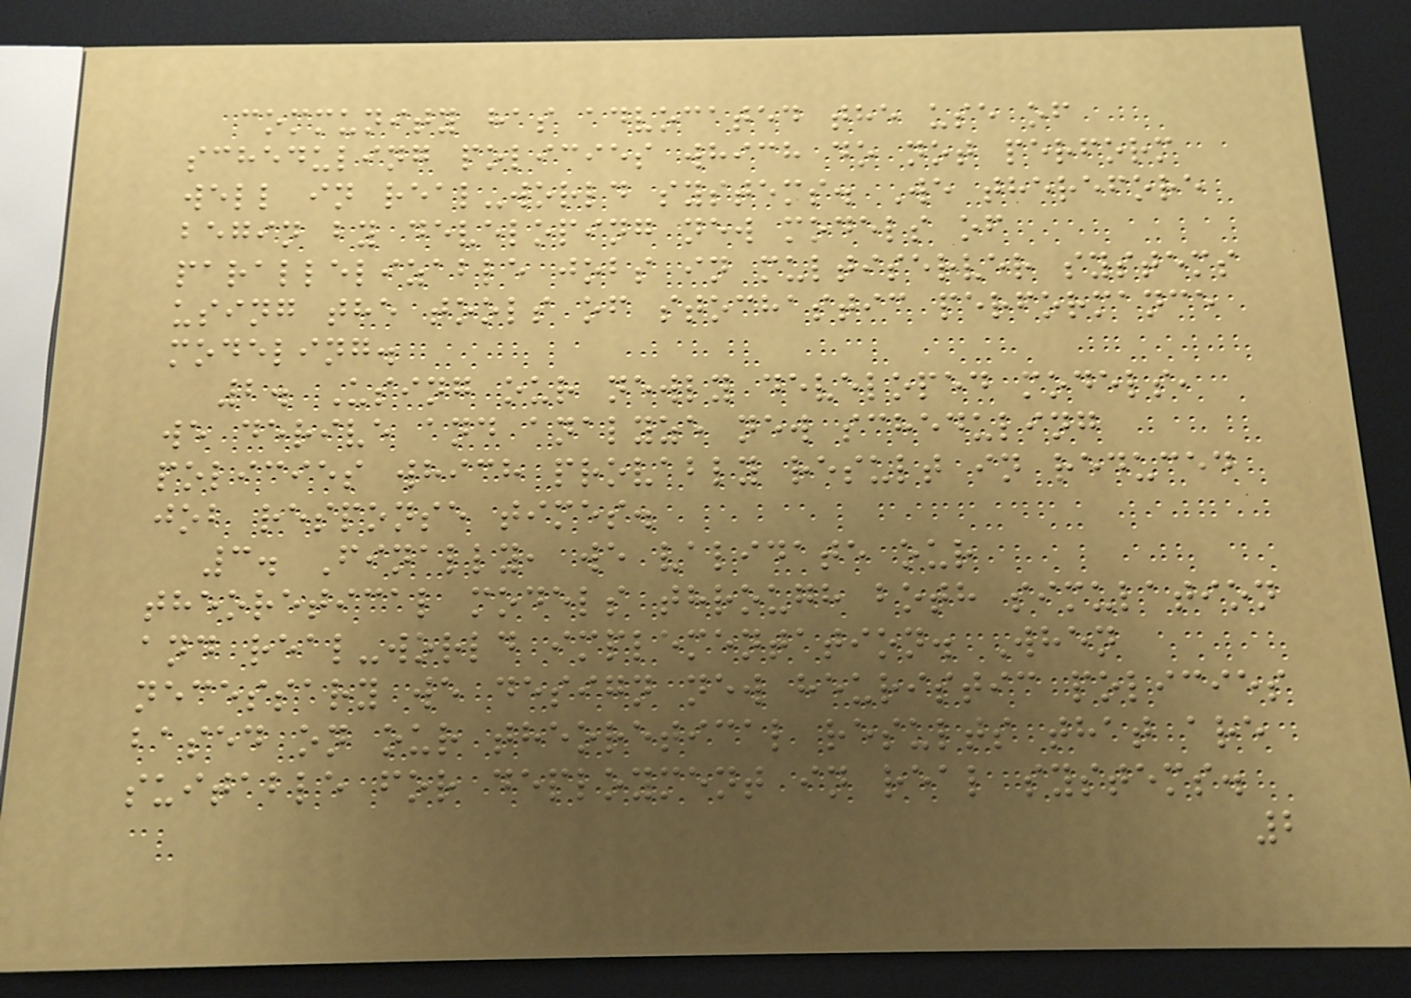community has advocated the use of
scheduling policies which do not perform
well in real-world systems. We therefore
begin by developing new models of
parallelizable jobs in multiserver systems
using the tools of stochastic performance
modeling.
2. Using our newly developed models,
we derive and analyze new scheduling
policies which provably result in reduced
job response times.
3. Finally, we validate our
theoretical models through both simulation
and real-world implementation. When
necessary we design new heuristic policies
based on our theoretical results that are
suitable for deployment in real systems.
2
